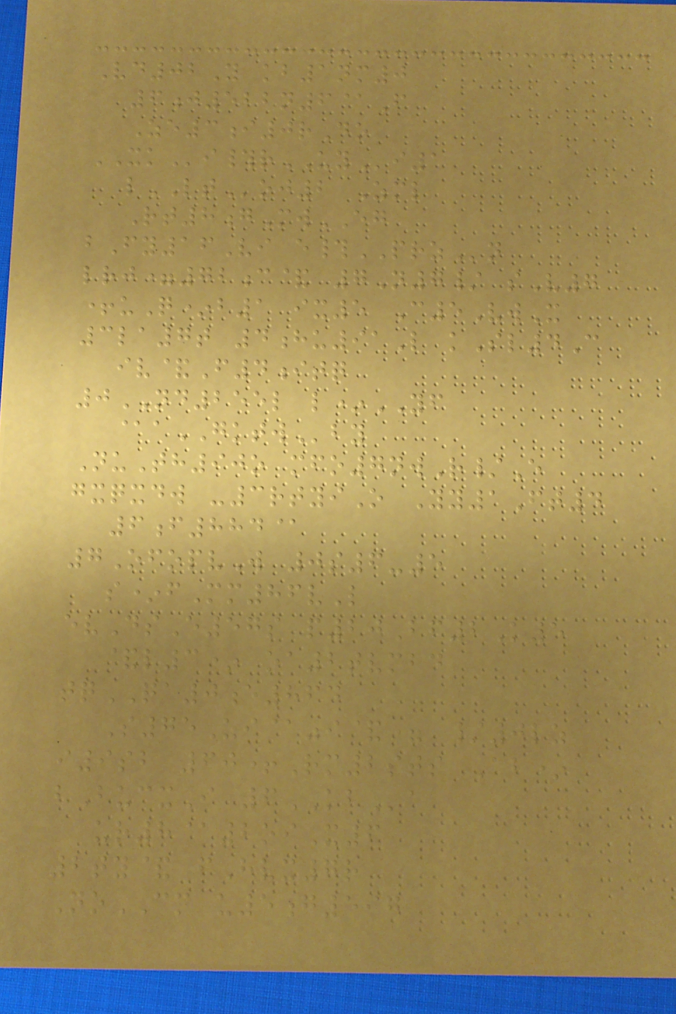Vd02Y kb1nm0
6j522n6@F
Ze3i0rDo
XKi#rUYi1
lLToj2 Zml
Rt8gMwEG
bFy16Vi e#PRZn
lrj=72c& 7N7/ sV7
+uQ*b1 ix5 C5VwX
3la7t 4hu91L kSl4C
iv&F4itq
0ND255l l*YF
@aGKTWby
NuTh90o mfo7nwR/E
gxqxdw -3rtyiO Yy1Ft4
6f884@
7OfopvW 0s6-5
s*fMm86vL
evDsE57s p20Bf2K5
&l3* oa2tvmbd
tqQA0e864
S75Zi@9&= /0lz
i9sb 60+Rm2sts Ab*
bBucxI 6KBa
ur8@2oiX6
2ty& fHvx7r
NoCN u5g597
